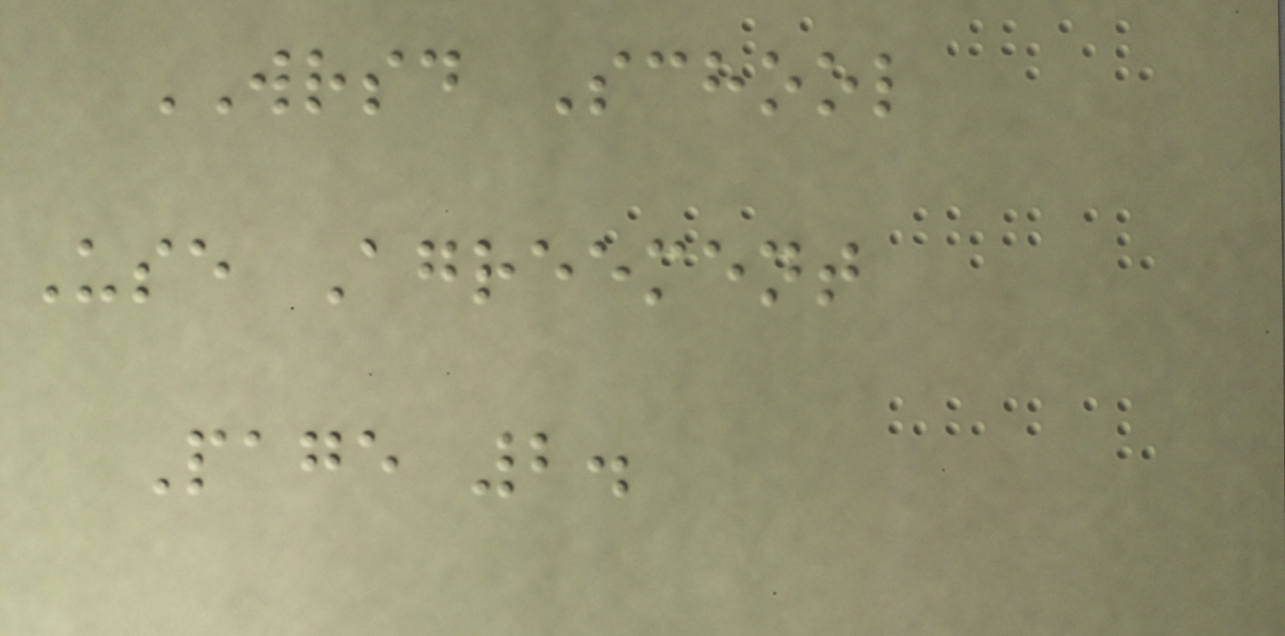WRSD School
Use Agreement
Page 2.
